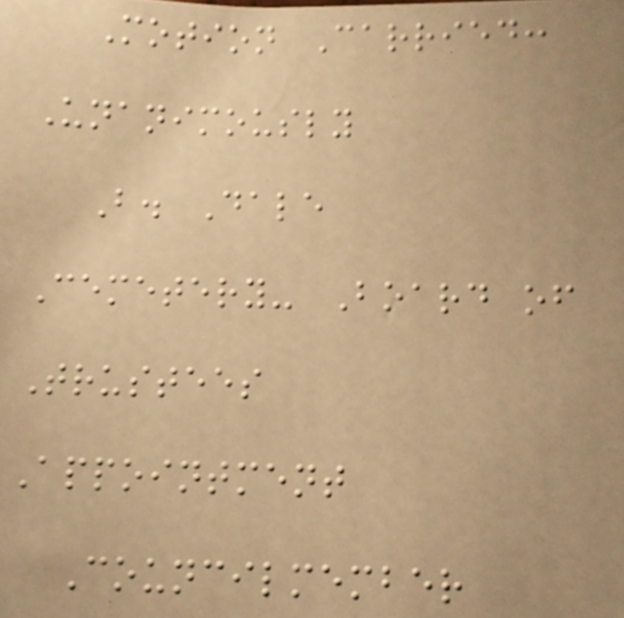Motion Carried:
Unanimously
B. Dale
Cemetery- Board of
Trustees
Appointment
Councilmember
